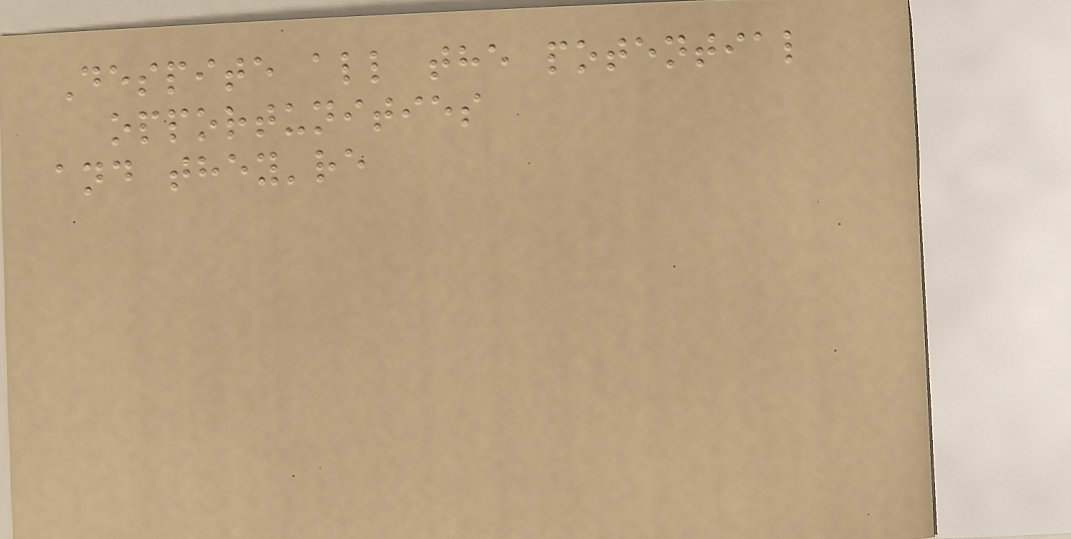Despite all the potential
opportunities
and they're
